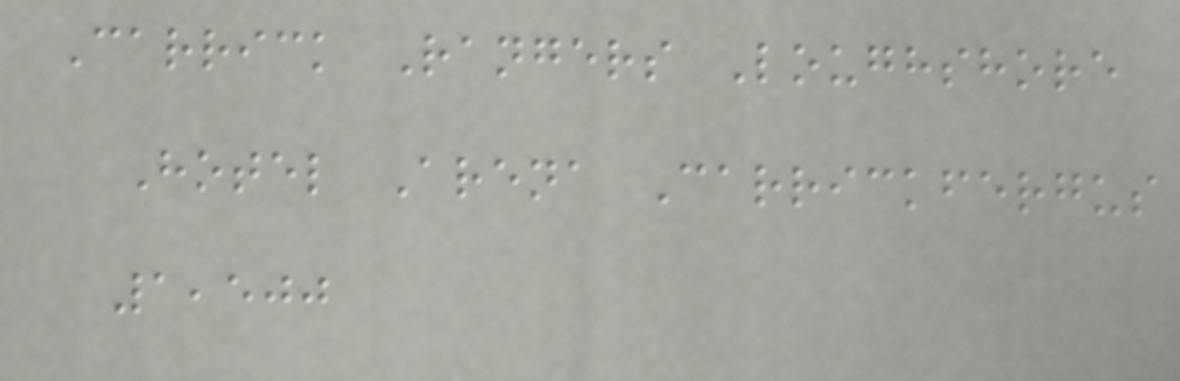Carrick Rangers Loughshore
Hotel Arena Carrickfergus
1,500
